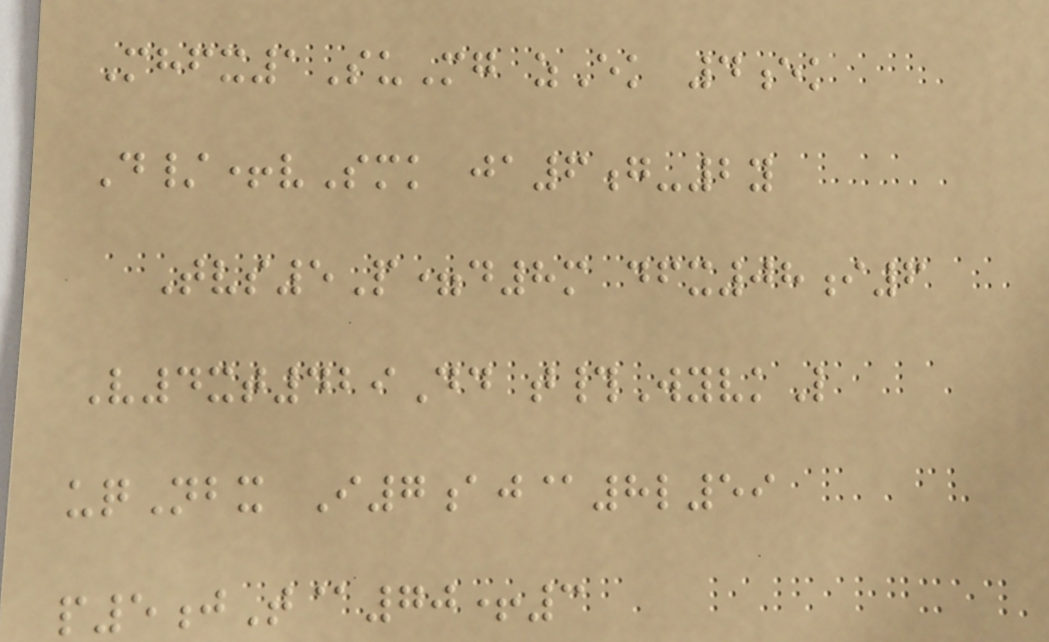Mhfx1SuMg zEk 4ek
D/+vSmk ja6g-2y
Tvs5P=d8m dfx08i6
V4xt429Dd t#WyvkL
uqNbx I7aj@8l59
p5jT@70+3
